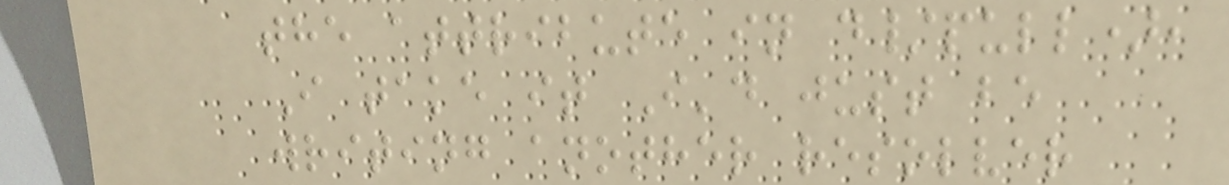the attribute in d/pull),
I take it I'd just be
writing another resolver
